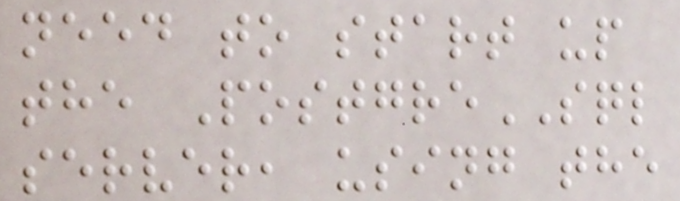need to start up
the PostgreSQL
server, using the
